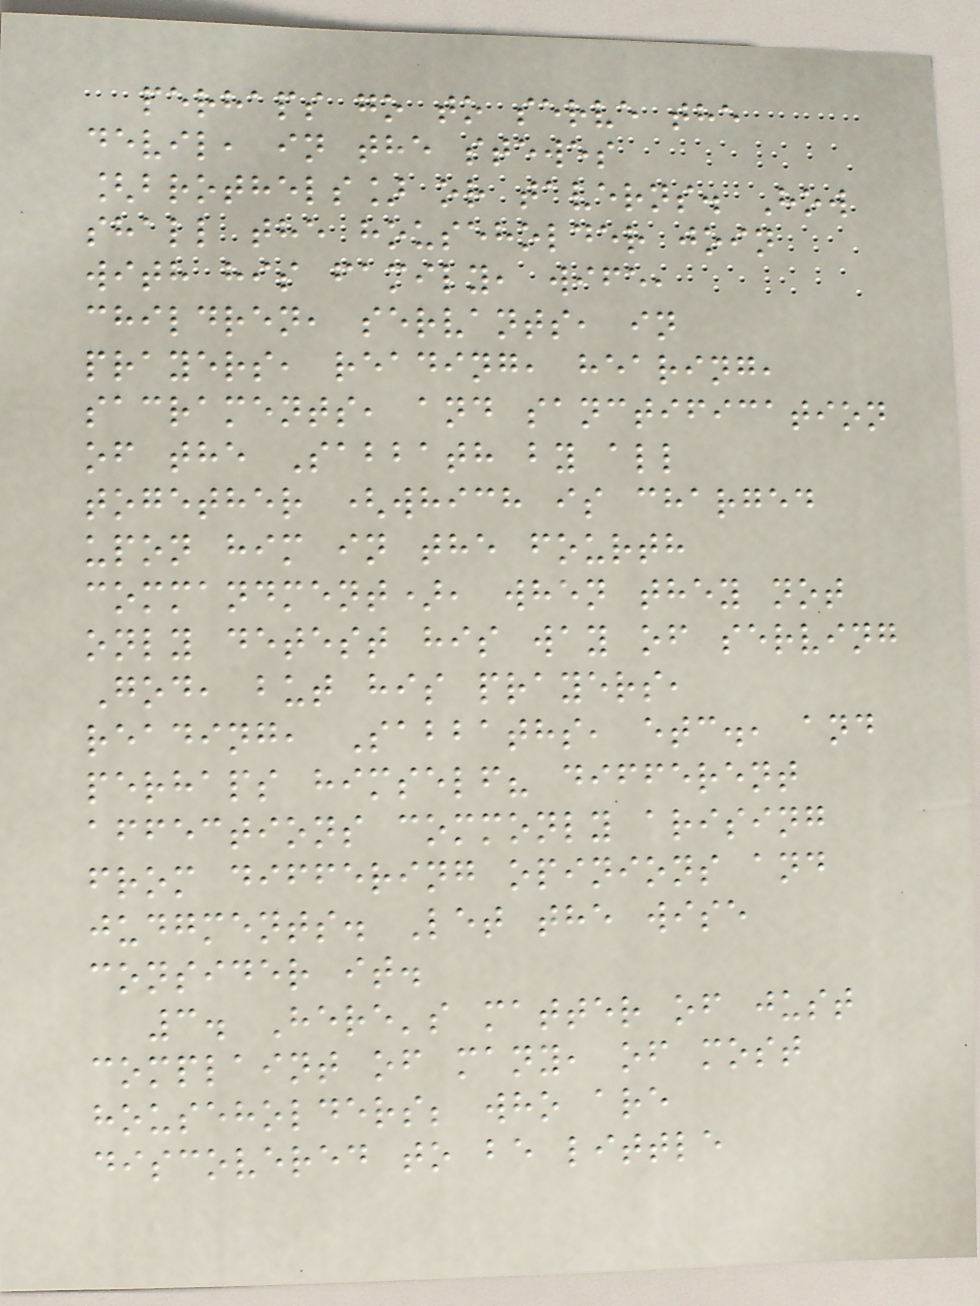perhaps go to serve the
devil, in the stewes
[brothels] or taverns. How
shall the householder join
with his family, wife,
children, servants, in
prayers, reading, hearing,
sacraments, and sanctification
of the Sabbath by all
together (which is charged
upon him in the fourth
commandment), when they not
only detest his way of serving
God, but his prayers,
reading, Sabbaths, etc., and
perhaps himself? different
affections commonly arising
from differing opinions and
judgments. Let the wise
consider it.
3. Here's matter of just
complaint of many, of most
householders; who are
discovered to be little
